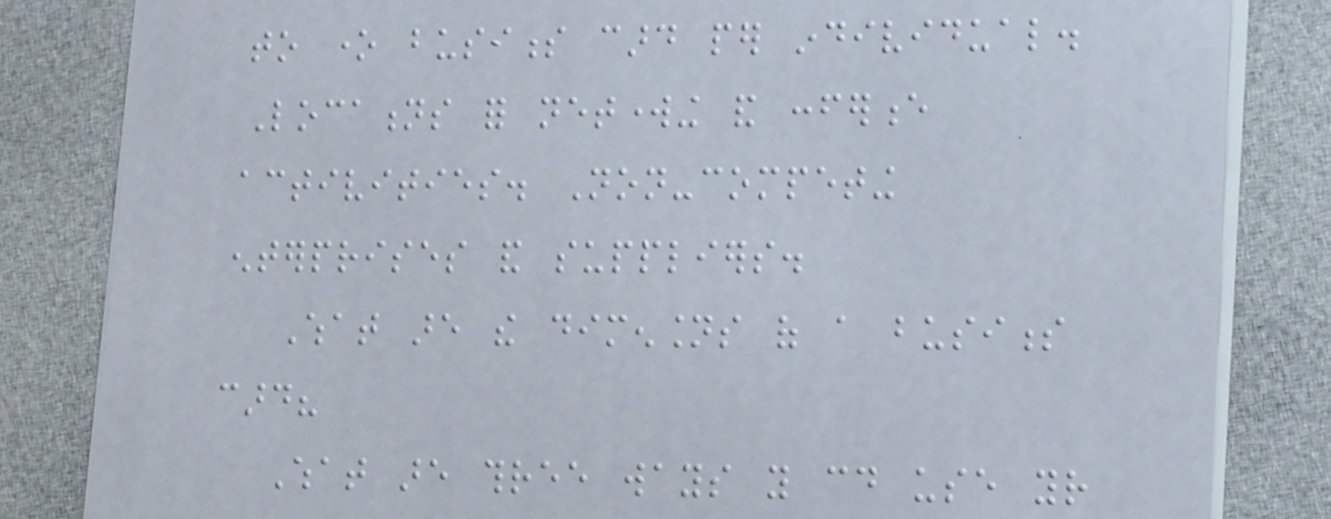to one business card per individual.
Locations for networking and conference
activities. Non-competing
enterprises and suppliers.
What are the dimensions of a business
card?
What are three ways you could use your
